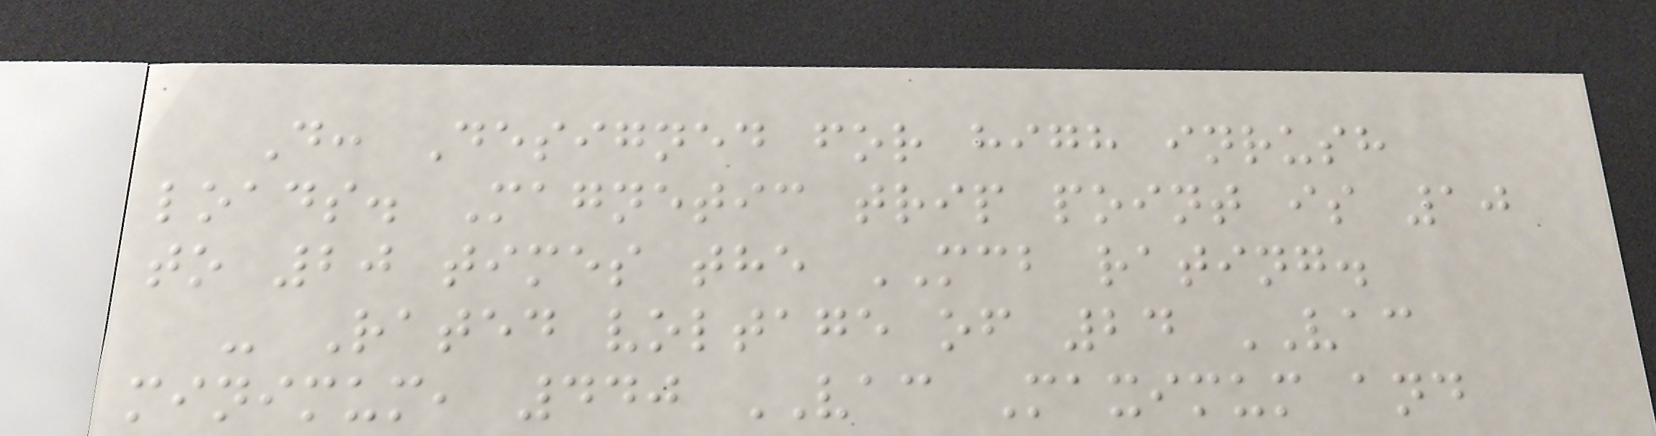D: Designed for high inrush
loads. Magnetic trip point is 10
to 20 times the MCB rating.
- Rated voltage of 24 VAC
minimum, 440 VAC Maximum and
